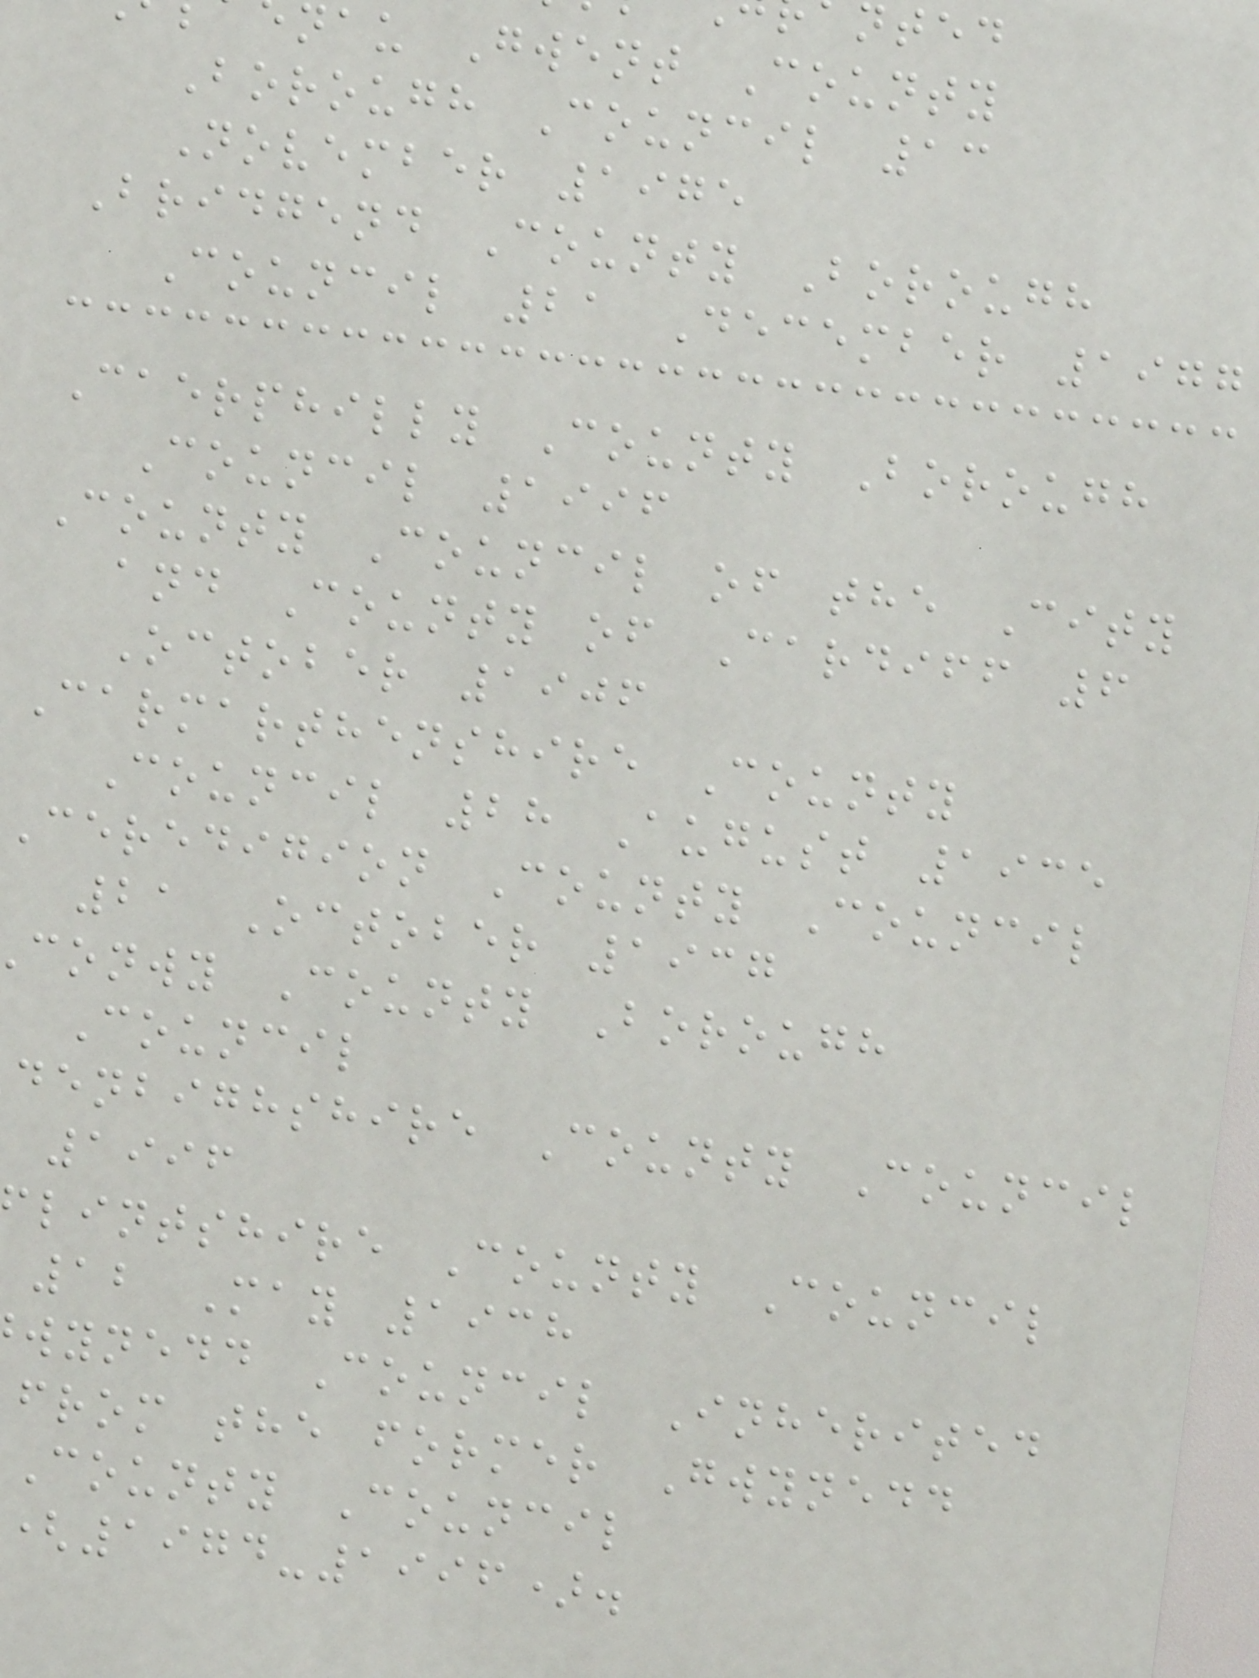nau Gwent County
Borough Council 13
November 1975
Bridgend County Borough
Council 21 December 1977
Caerphilly County Borough
Council 1996
County Council of the City
and County of Cardiff 6
October 1906
Carmarthenshire County
Council 28 August 1935
Ceredigion County Council
21 October 1937
conwy County Borough
Council
denbighshire County Council
1996
lintshire County Council
12 May 1938
wynedd Council Inherited
from the former Gwynedd
County Council
(1974-1996).
